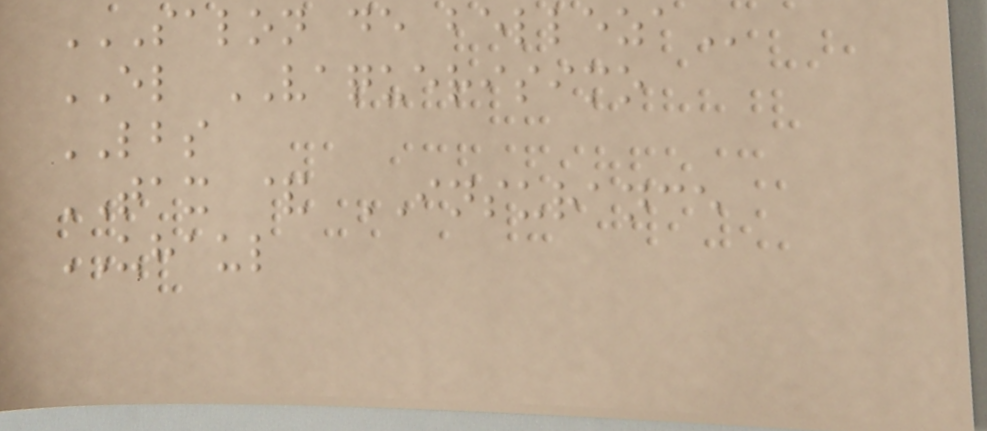SALON DE BELLEZA
EL VAQUERISIMO
LBS
TAX & INSURANCE
UHAUL
